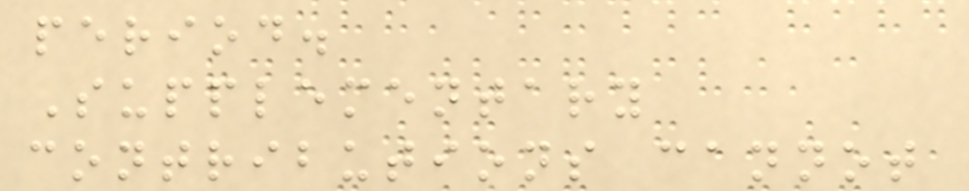period.
Supplementary
contributions cannot
